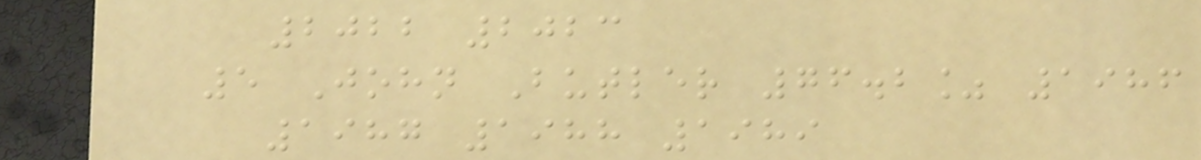2022 2023
5 John Butler 76.2% 1986
1987 1988 1989
